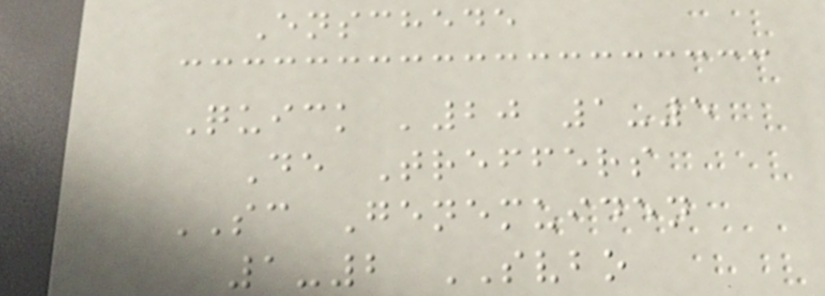Enschede
Quick '20 1-5
De Treffers
SC Genemuiden
1-2 SVBO
